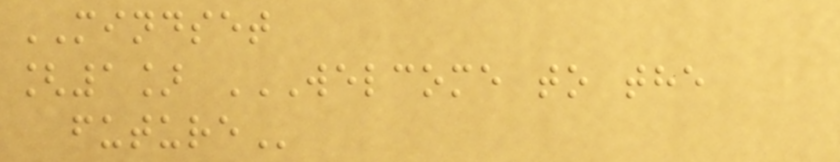MINDSET
[1] WELCOME TO THE
FUTURE
